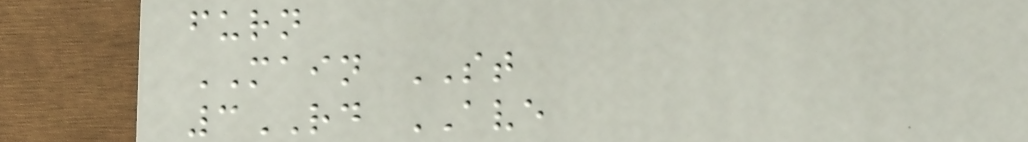furn
MAIN ST
3RD AVE
